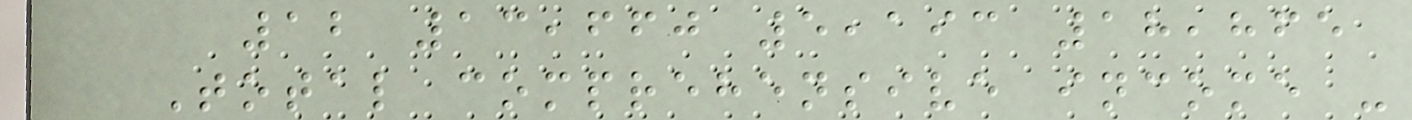12 13,660 5,193 18,865
Total comprehensive income -
